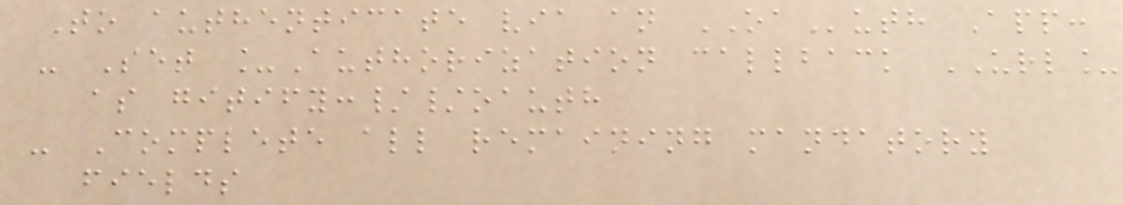To authenticate via an OAuth App:
- Set _Authorization callback URL_
as gitify://oauth
- Complete all remaining mandatory
fields
